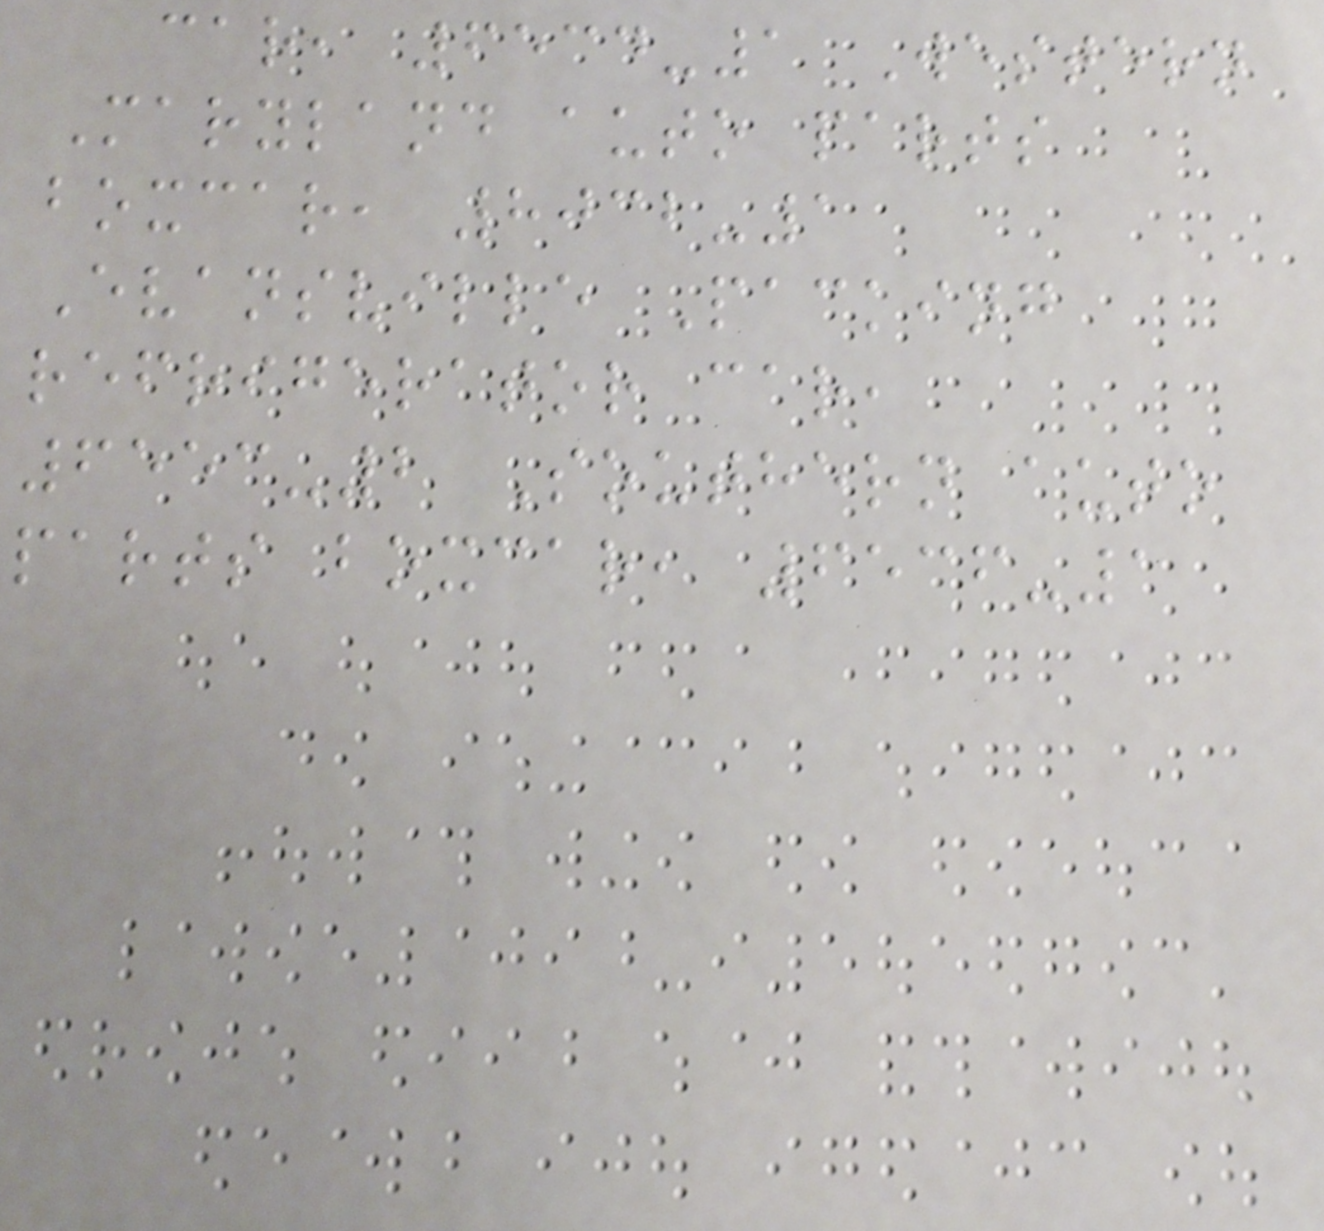car, 6534-1 Western
Maryland auto parts
boxcar, 8032-1
Evansville Packing
refrigerator car,
6553-2 Southern auto
parts boxcar, 6536-1
